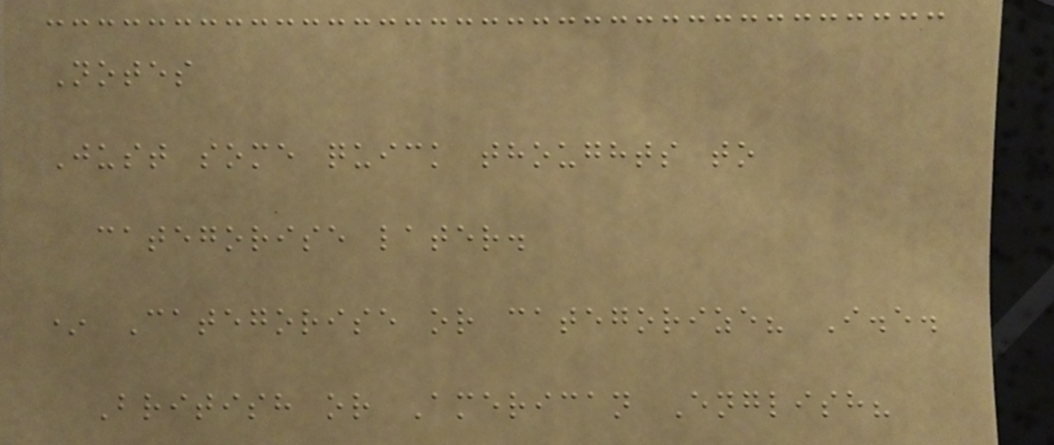Notes
Just some quick thoughts to
categorise later.
* Categorise or categorize? I.e.
British or American English?
